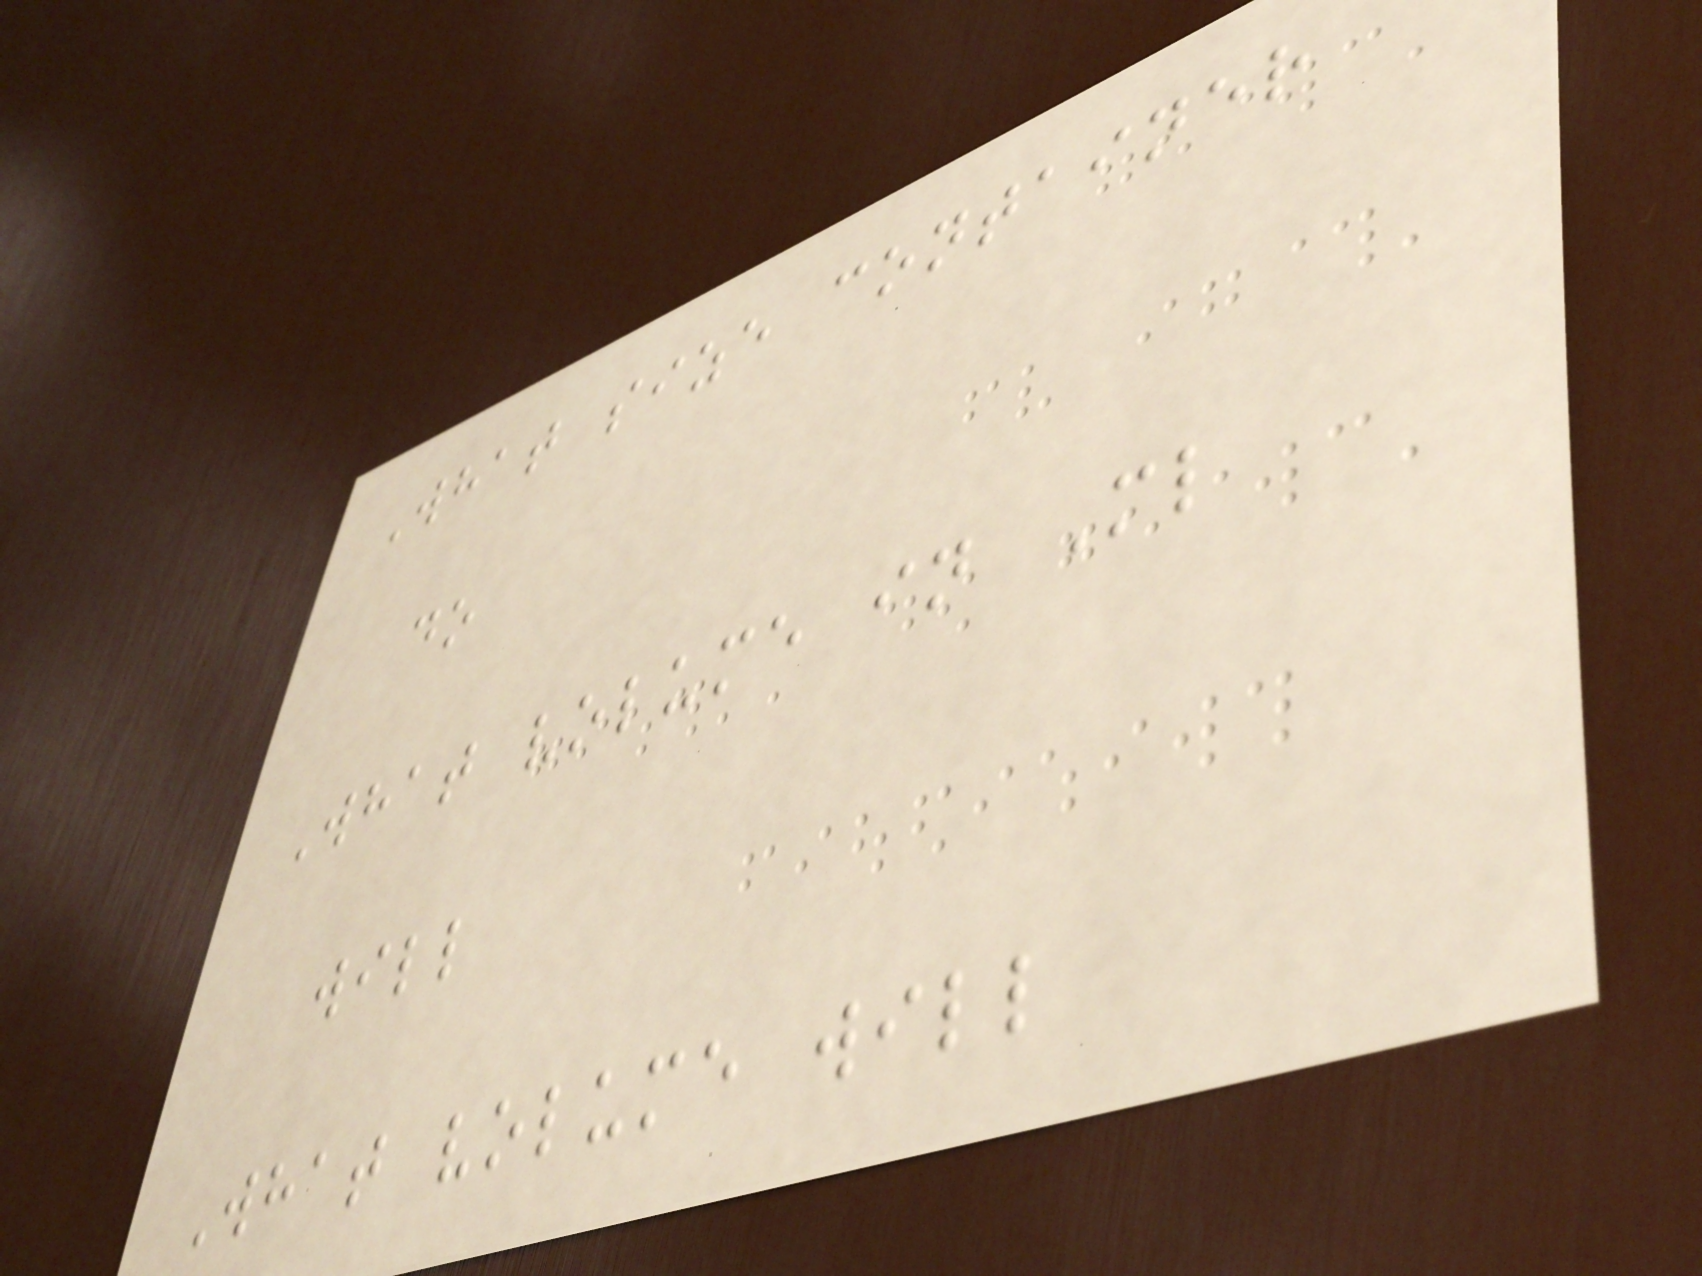What size container
do
What volume in Ml
will
What volume will
